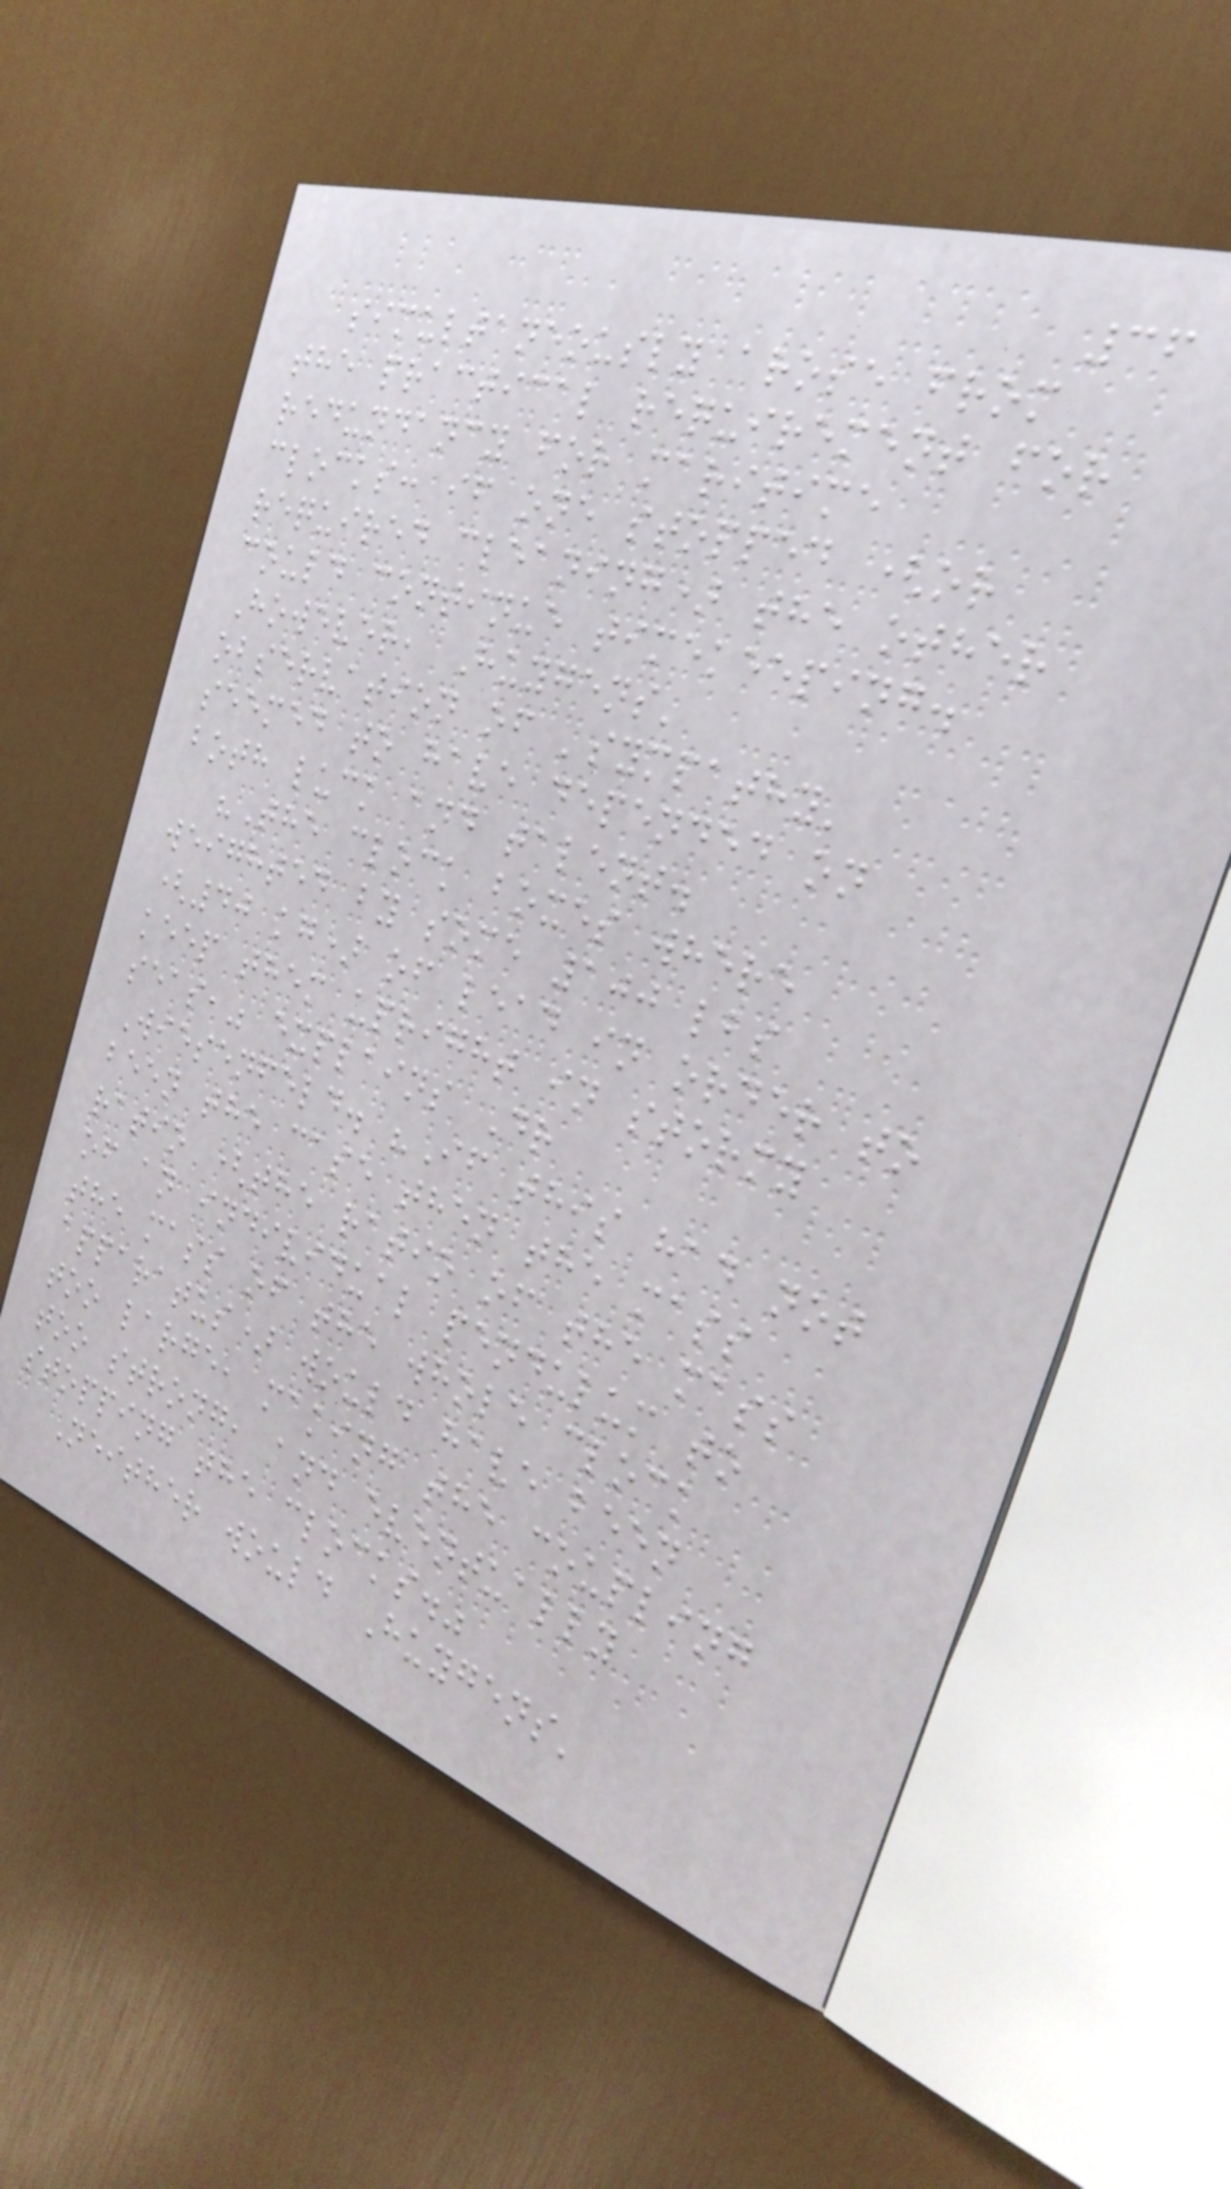36
simultaneously arose from
the practical requirement for
redundancy for maritime
clocks: if one stopped (or
required cleaning) the other
could continue timekeeping.
However, Huygens'
observation of 'sympathy'
seemed to have depended on
both luck and talent.
"The clock boxes where
weighted by some 100 lbs
(40 kg) of lead in order to
keep them upright in stormy
seas," explains Dr
Wiesenfeld. "If this had not
been the case then the mass
ratio (the ratio of the mass
of an individual pendulum to
the mass of the whole clock
apparatus) would have been
too large, making the coupling
too strong, and eventually
stopping the clocks."
Neither would Huygens'
